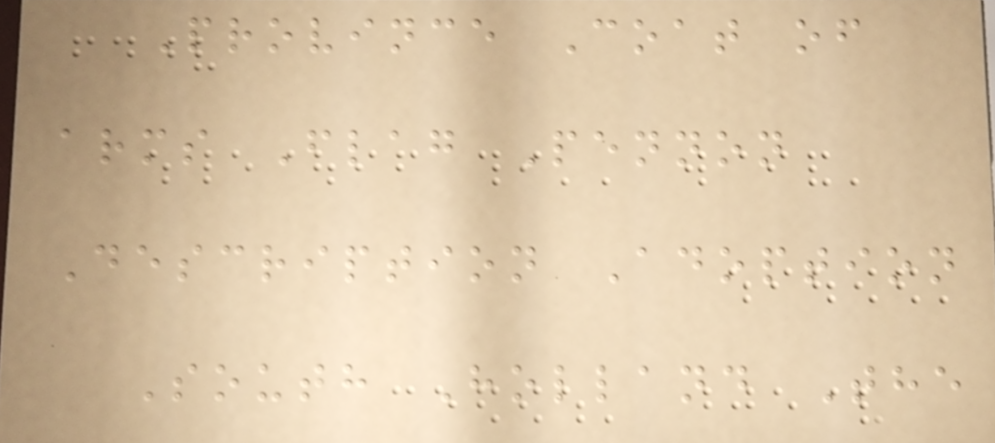Province Coat of
arms Flag Pennon
Description Adoption
South Holland The
